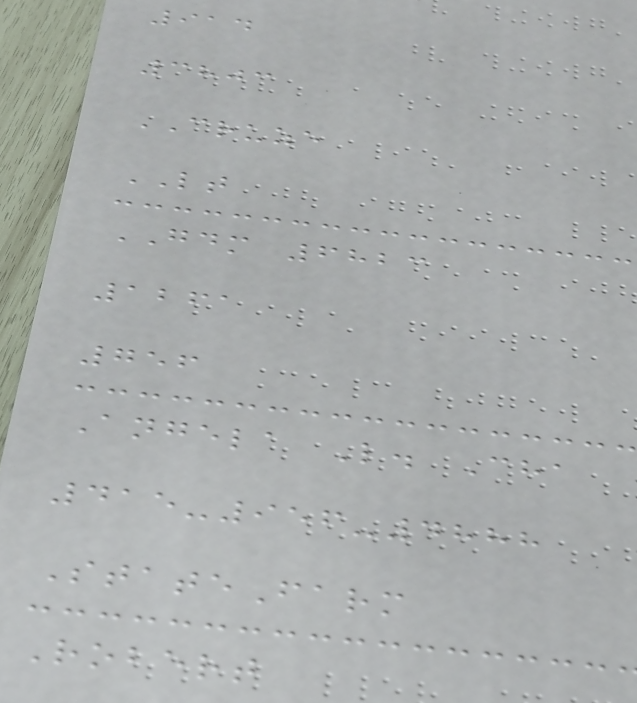914
3803
CRUZE
LT
GDM 6823
1261
756
Angela L. Cha
415-956-4888
StateFarm
Robert
